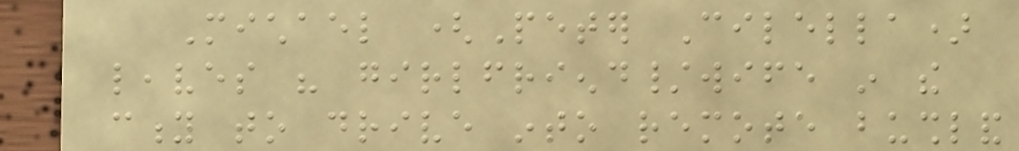Michael (Peter Cilella)
leaves his girlfriend/wife in the
city to drive into remote bushland
